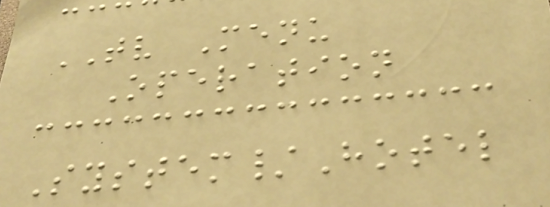TV Menu
Operation
System/Hotel
